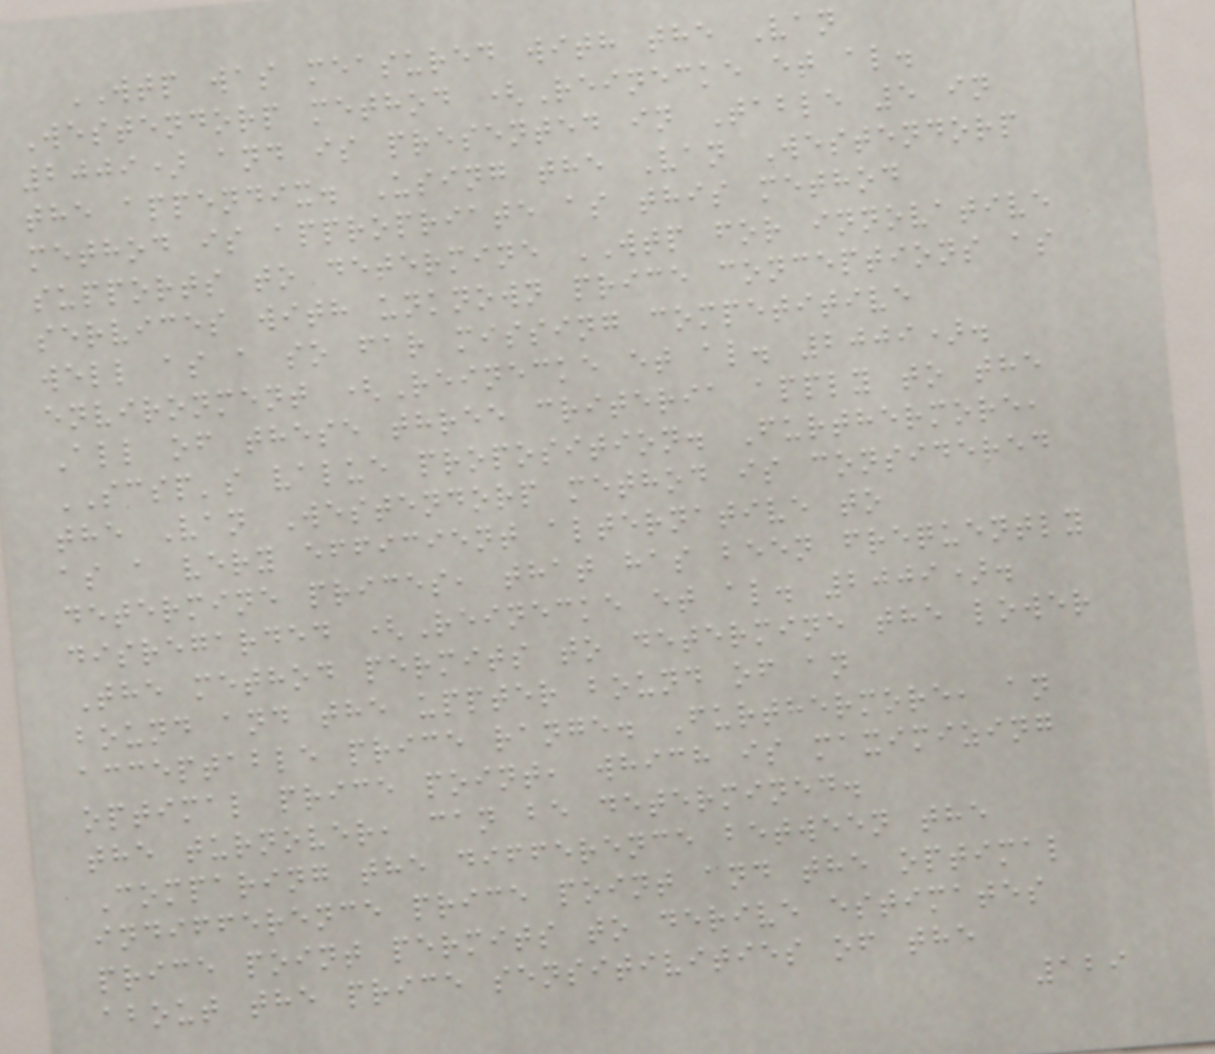WTP was measured with the Van
Westendorp method (Reinecke et al.
2009) and is presented in Table 5 in
the appendix. Using the Van Westendorp
method is appropriate as this method
supports to determine WTP for innovative
services with unknown price conceptions as
well as a so far missing competitive
environment (Reinecke et al. 2009).
All of these three criteria apply to the
SCSP's value proposition. Furthermore,
the Van Westendorp method is considered
as a very efficient alternative to
determine prices, that has been frequently
disregarded (Reinecke et al. 2009).
The method permits to determine the lower
bound and the uppter bound of an
acceptable price range. Furthermore, an
optimal price point, which is maximizing
the turnover, can be determined.
Comparing the difference between the
indifference price point and the optimal
price point permits to derive estimates
about the price sensitivities of the
129
